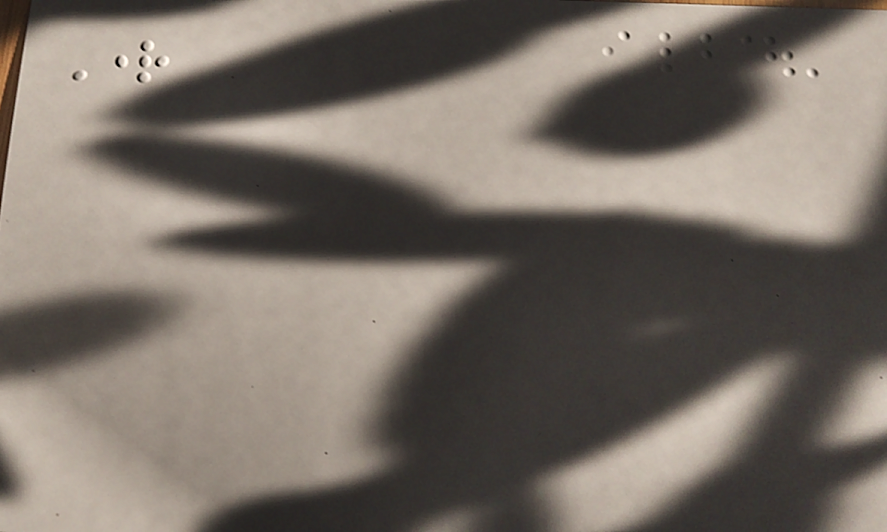Right
